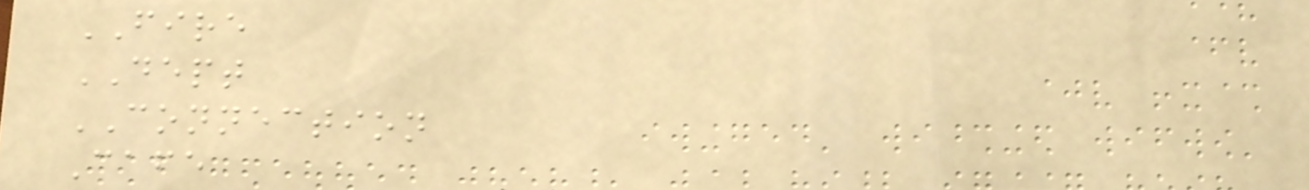FIRE
DEPT
CONNECTION
Cafe
